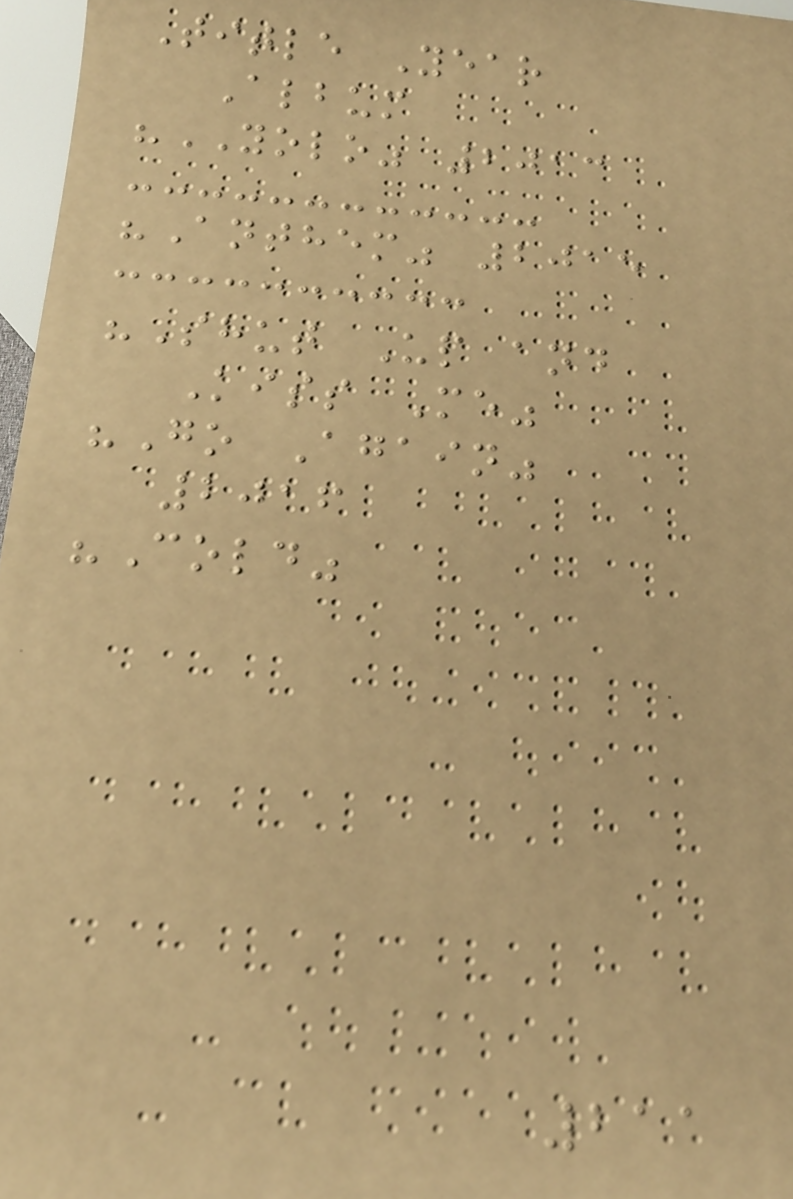Title Year
Album
"YOLO" 2013
"Anthem" 2015
"Shut Up and
Kiss Me"
"Go Again"
2016
"Cold"
211
